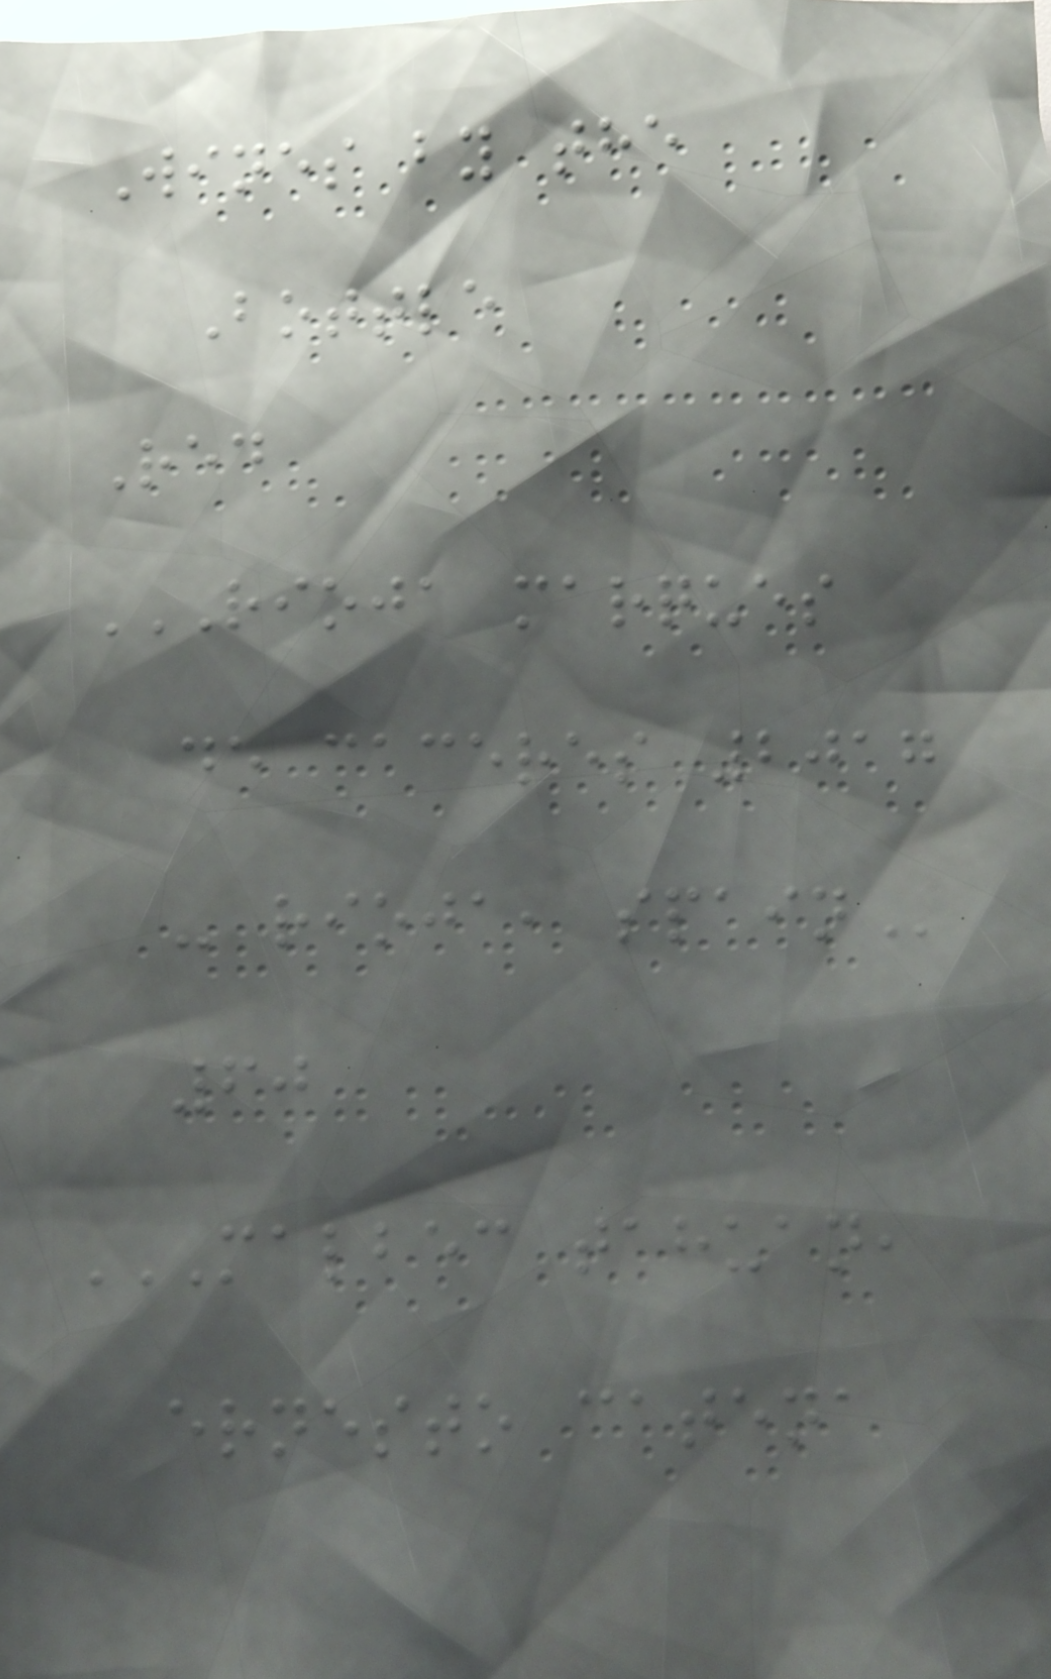Wines by the
Bottle
Red
RIOJA MARQUES
DE CACERES 2017
- RIOJA, SPAIN
60
MALBEC TAHUAN,
ERNESTO CATENA
